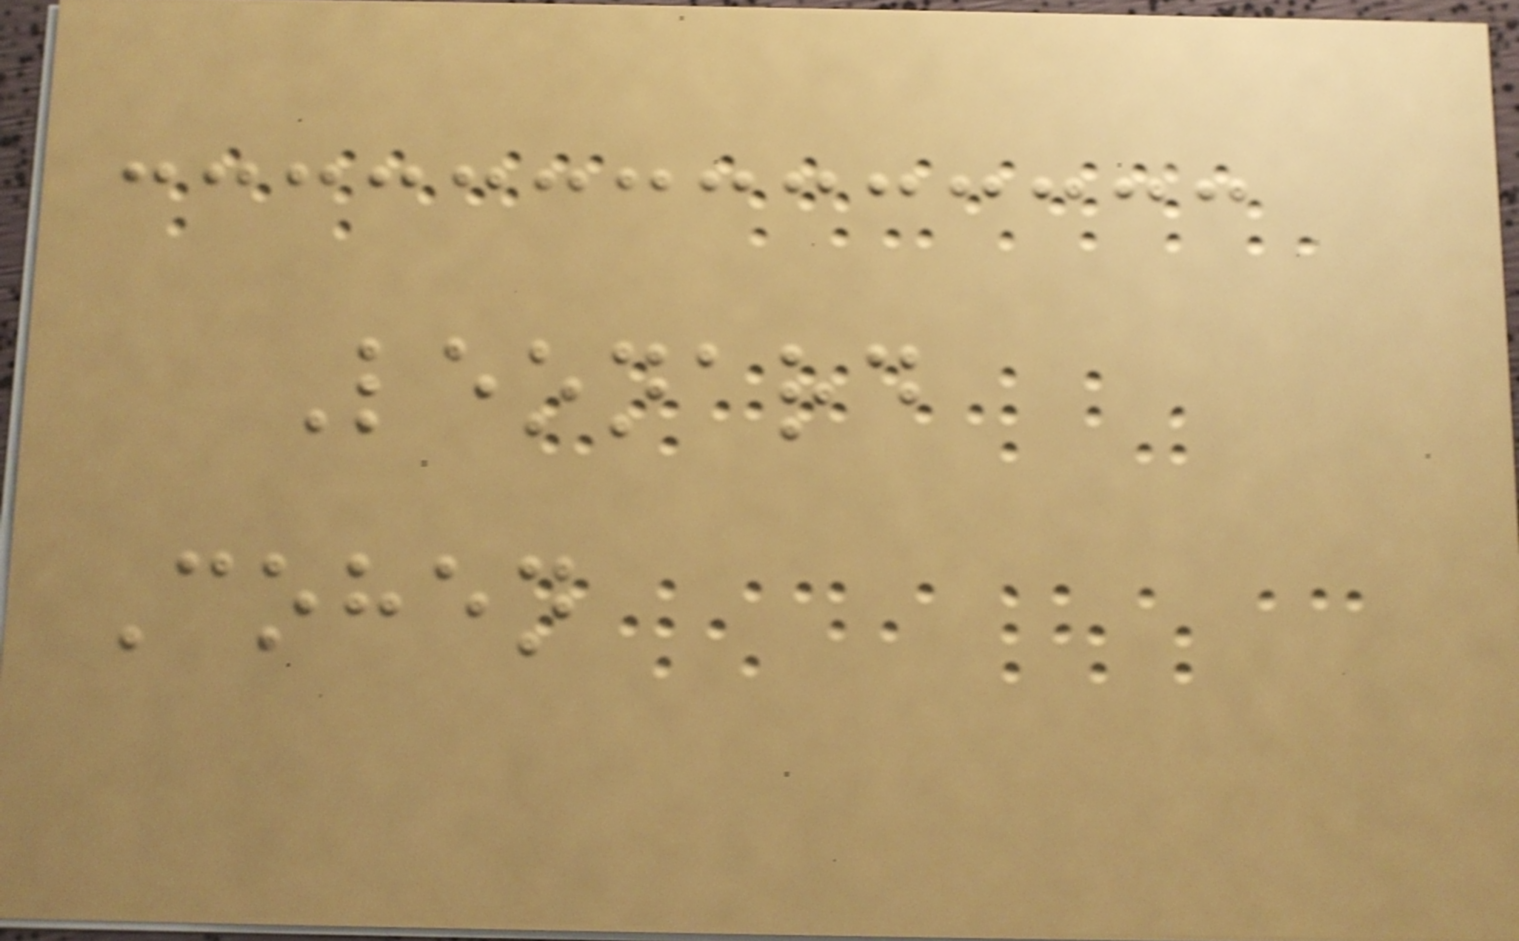Leonard
Cohen
